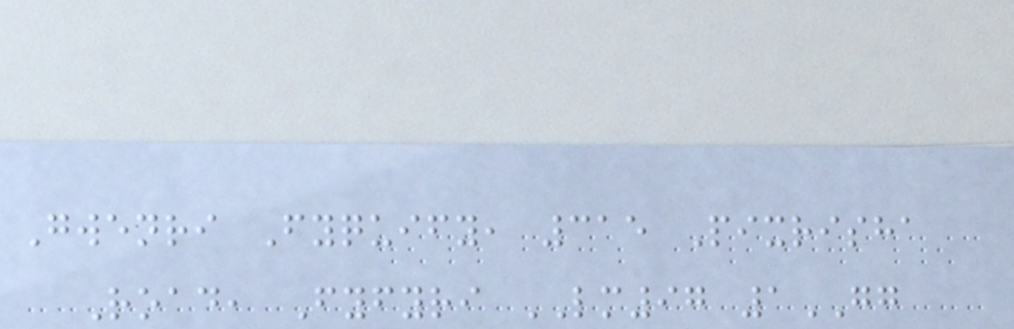Gwenri Fyquify, 315 Pixrisha
Road, Fyfyri LM97 1GG
